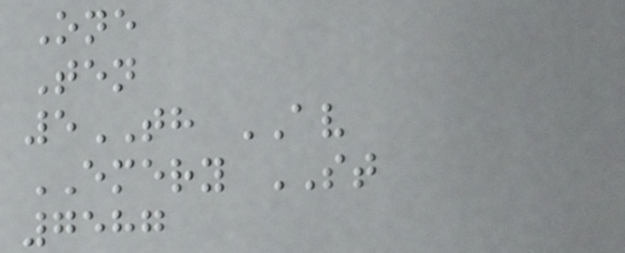One
Ten
5TH AV
EMERY ST
7587
